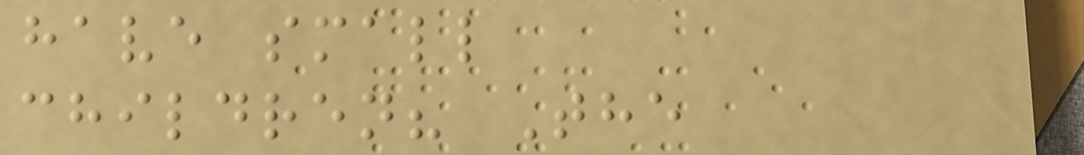have small
children? The
